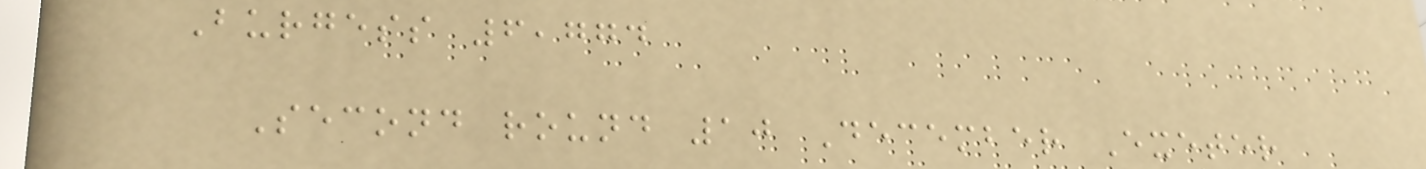Burgess 6,774
Second round 10 December Exeter
